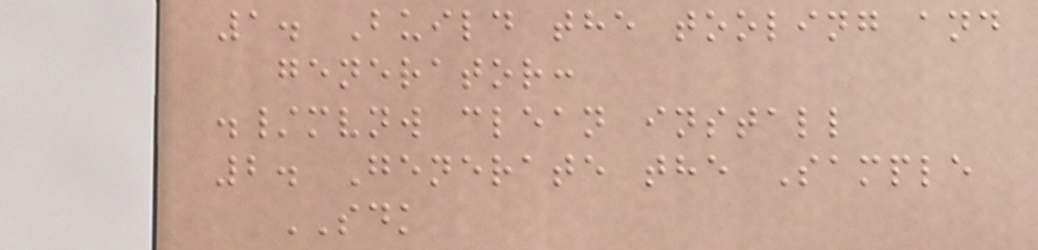1. Build the tooling and
generator:
./mvnw clean install
2. Generate the Sample
SDK
